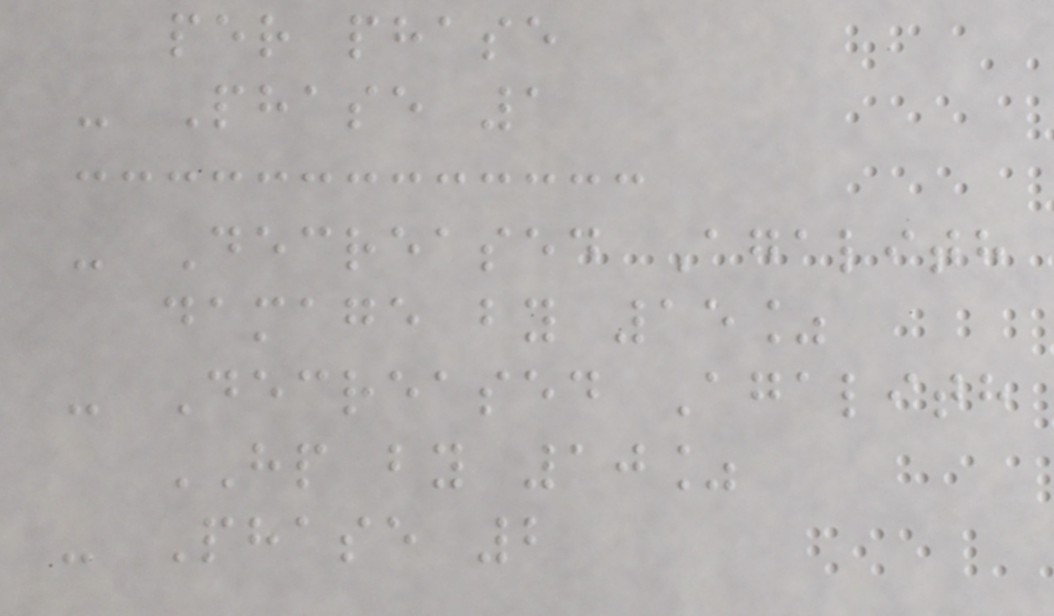per phase
- Phase 1
- Decreased Agalith
damage by 15%
- Decreased Agalith
HP by 10%
- Phase 2
